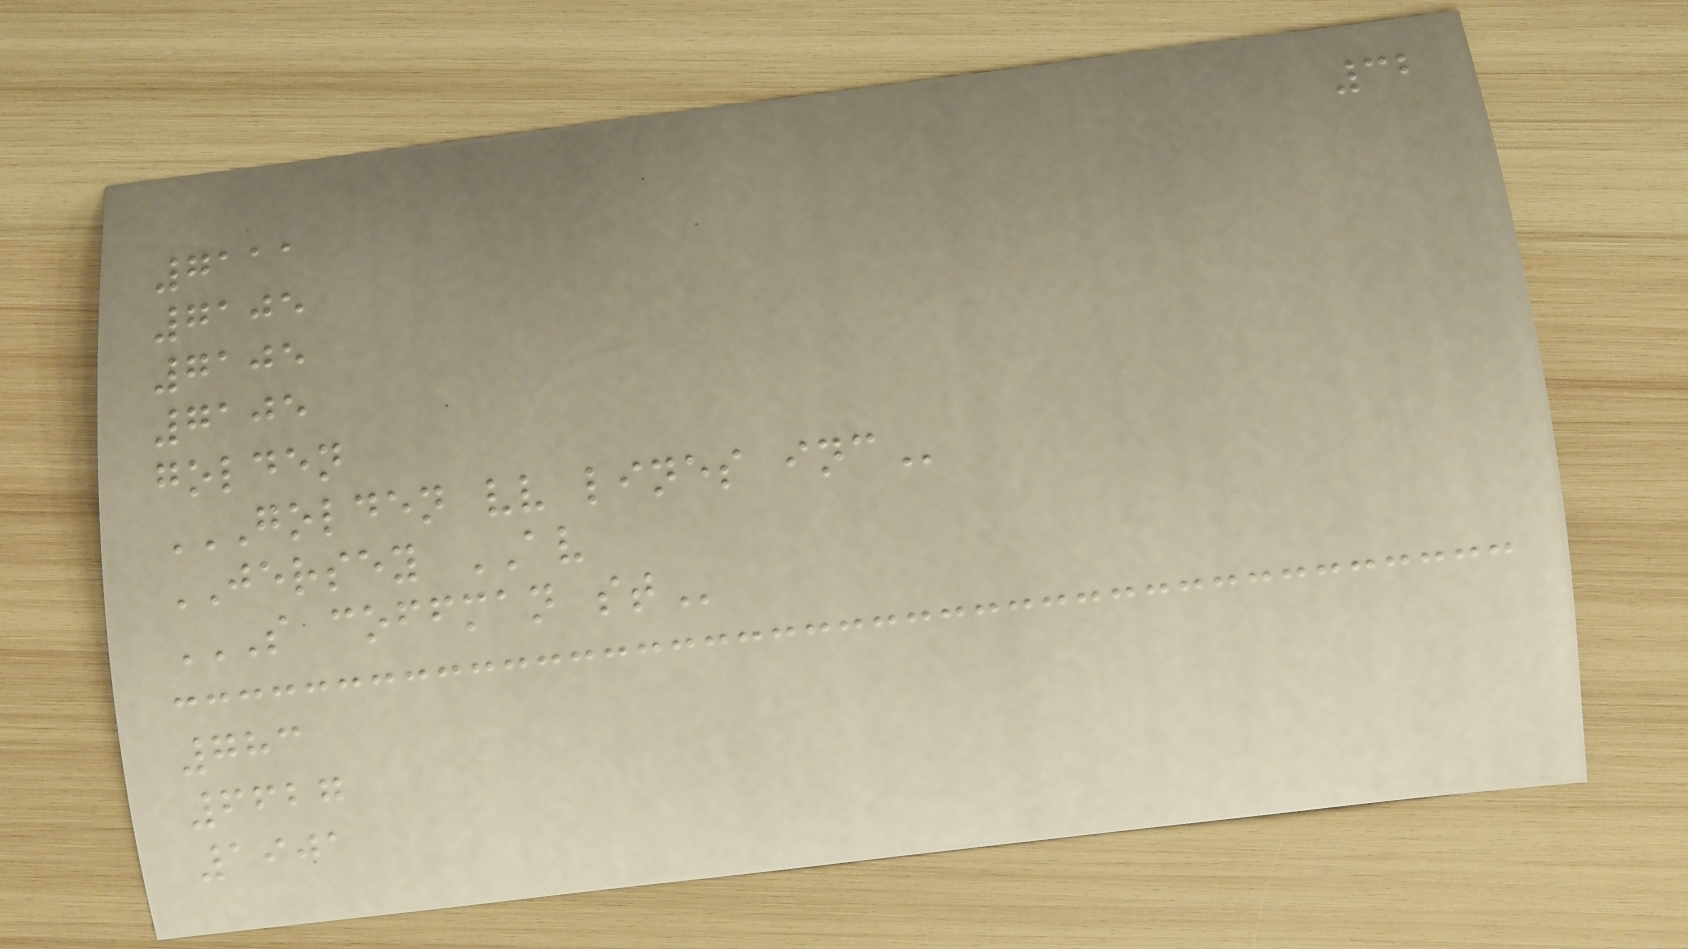32
7111
7105
7105
7105
golden
GOLDEN VV LINES INC
JERSEY AV
S COFFMAN ST
783
6627
1901
